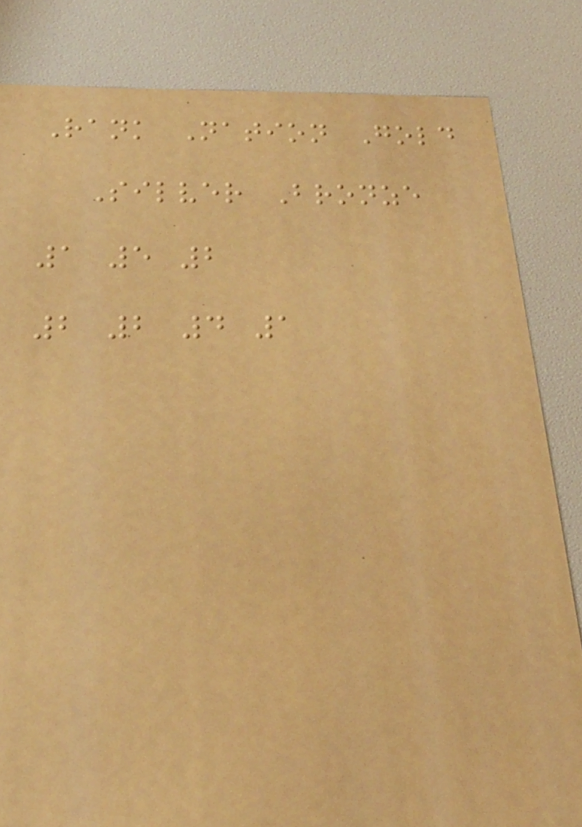Rank Nation Gold
Silver Bronze
1 5 2
2 2 4 1
